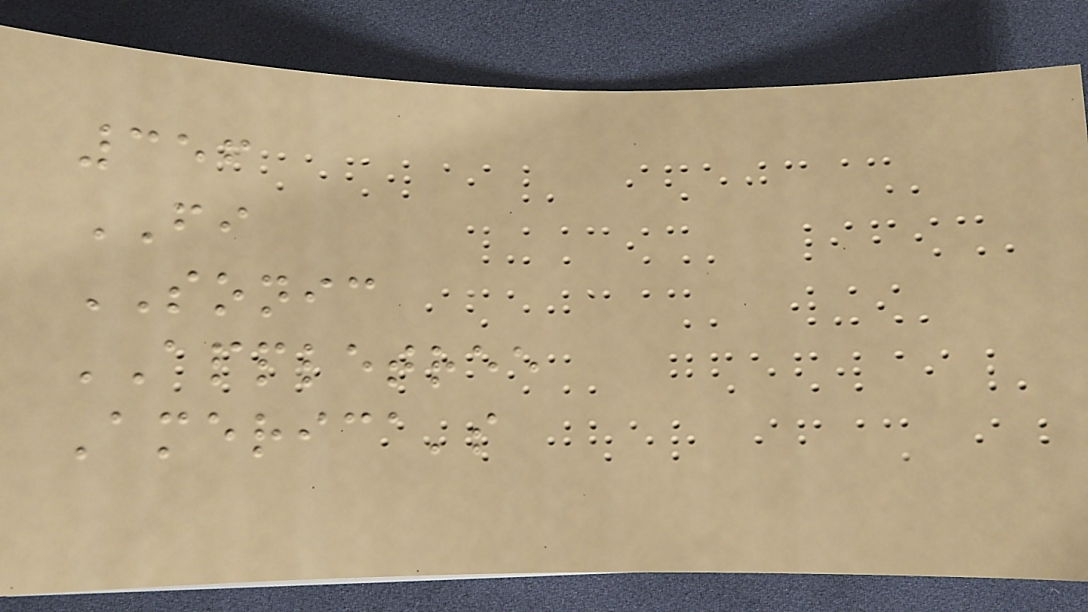356
FI
SONIC
APPLETREE
America's
